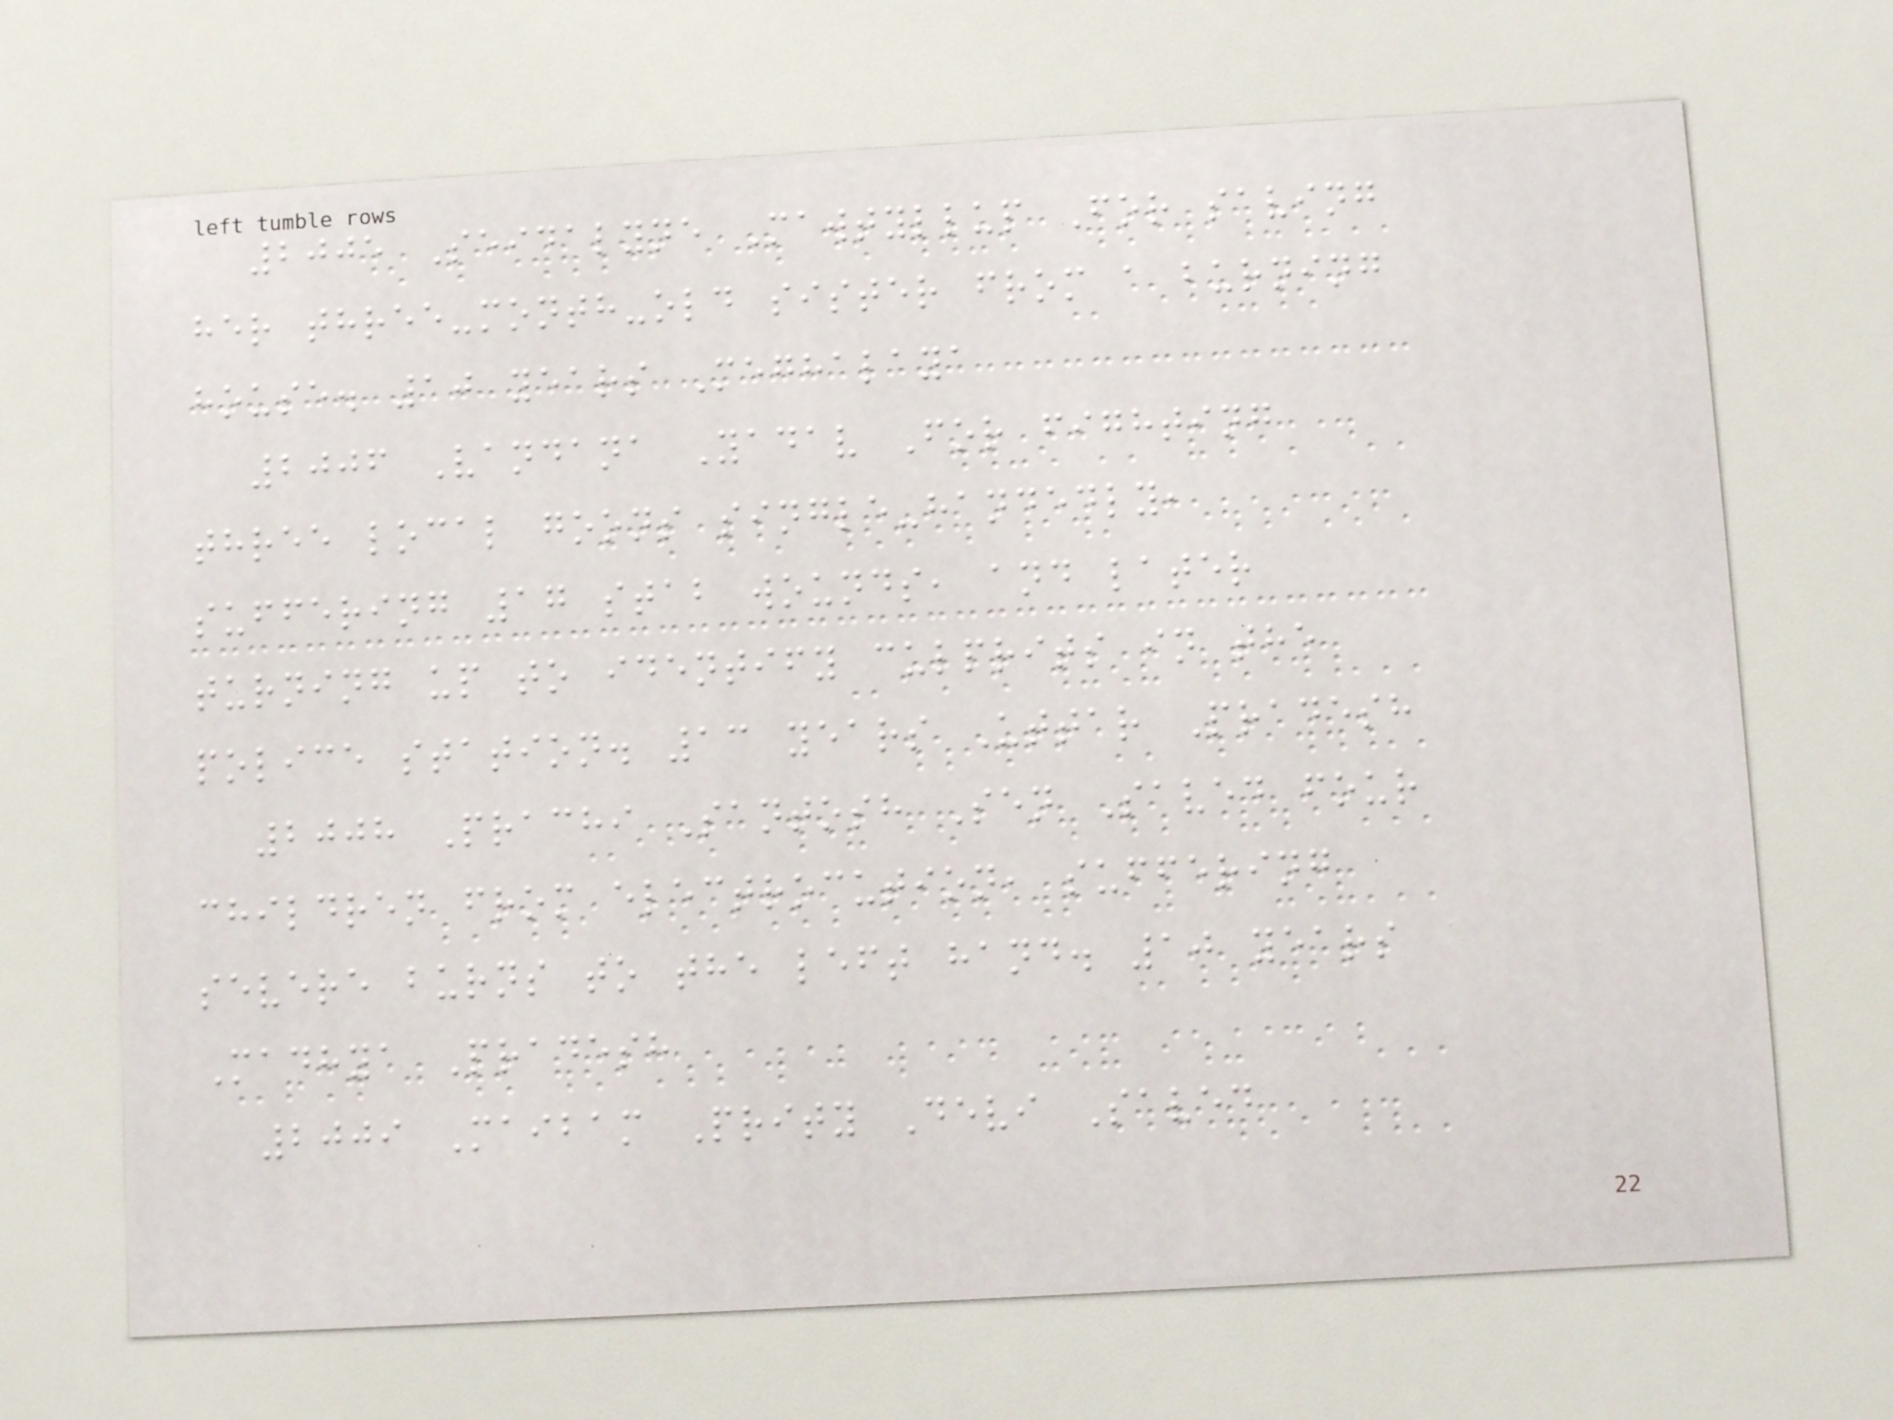2005 Seidalyne Mawtyllup For saving
her three-month-old sister from a burning
house. 10 years Meghalaya
2006 Vandana Yadav For fighting
three local goons single-handedly,
suffering 17 stab wounds, and later
turning up to identify culprits in the
police station. 13 years Uttar Pradesh
2008 Prachi Santosh Sen Saved four
children from electrocution, suffering
severe burns to the left hand. 10 years
Madhya Pradesh
2009 Maibam Prity Devi Saved
